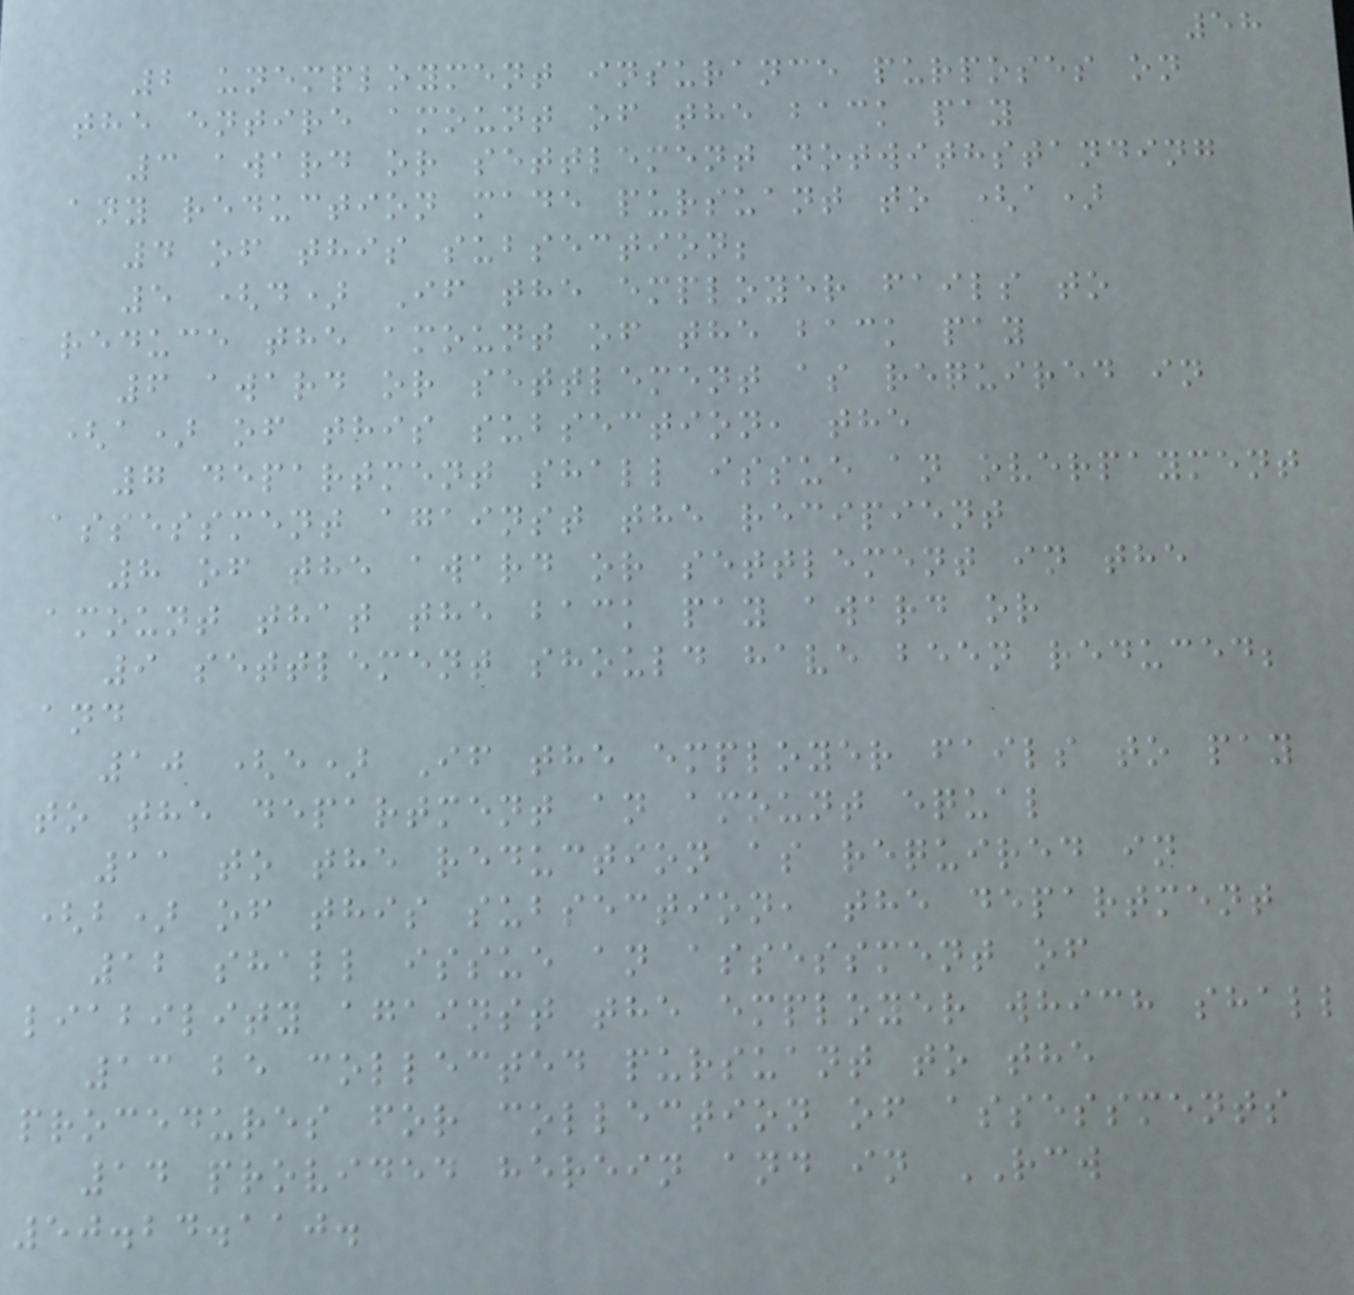58
2 unemployment insurance purposes on
the entire amount of the back pay
3 award or settlement notwithstanding
any reduction made pursuant to (a)
4 of this subsection;
5 (d) If the employer fails to
reduce the amount of the back pay
6 award or settlement as required in
(a) of this subsection, the
7 department shall issue an overpayment
assessment against the recipient
8 of the award or settlement in the
amount that the back pay award or
9 settlement should have been reduced;
and
10 (e) If the employer fails to pay
to the department an amount equal
11 to the reduction as required in
(b) of this subsection, the department
12 shall issue an assessment of
liability against the employer which shall
13 be collected pursuant to the
procedures for collection of assessments
14 provided herein and in RCW
50.24.110.
